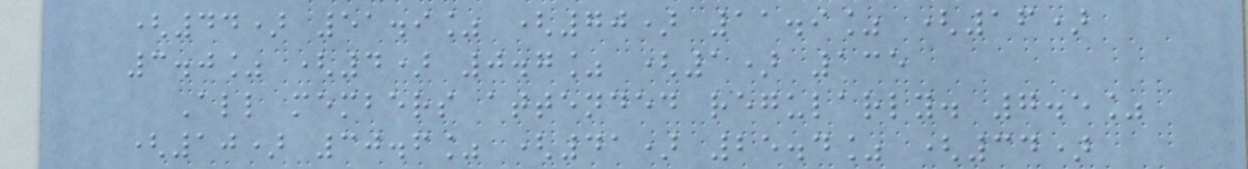(44) 51.9% (70) 11.9% (16)
3.0% (4) 0.7% (1) 135
All members attended regularly. 7.5%
(10) 30.6% (41) 25.4% (34)
